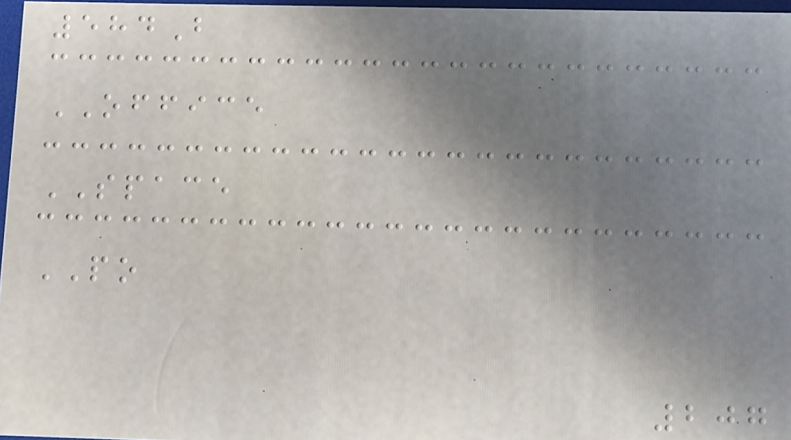584B
OFFICE
SPACE
PO
207
